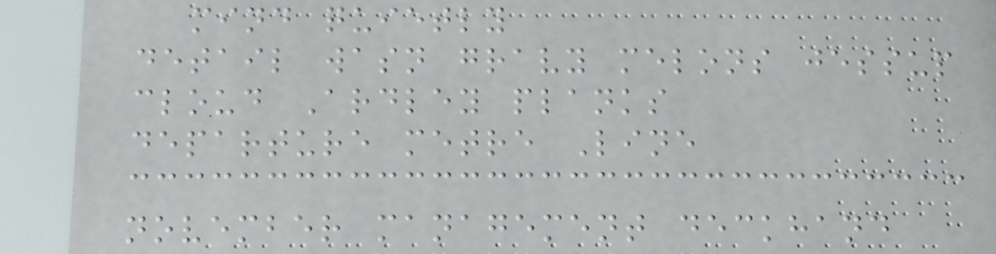mind quietly
detail wasn gravy melons jessup
cloud Ardley planks
departure metre Line
november management deckhand
